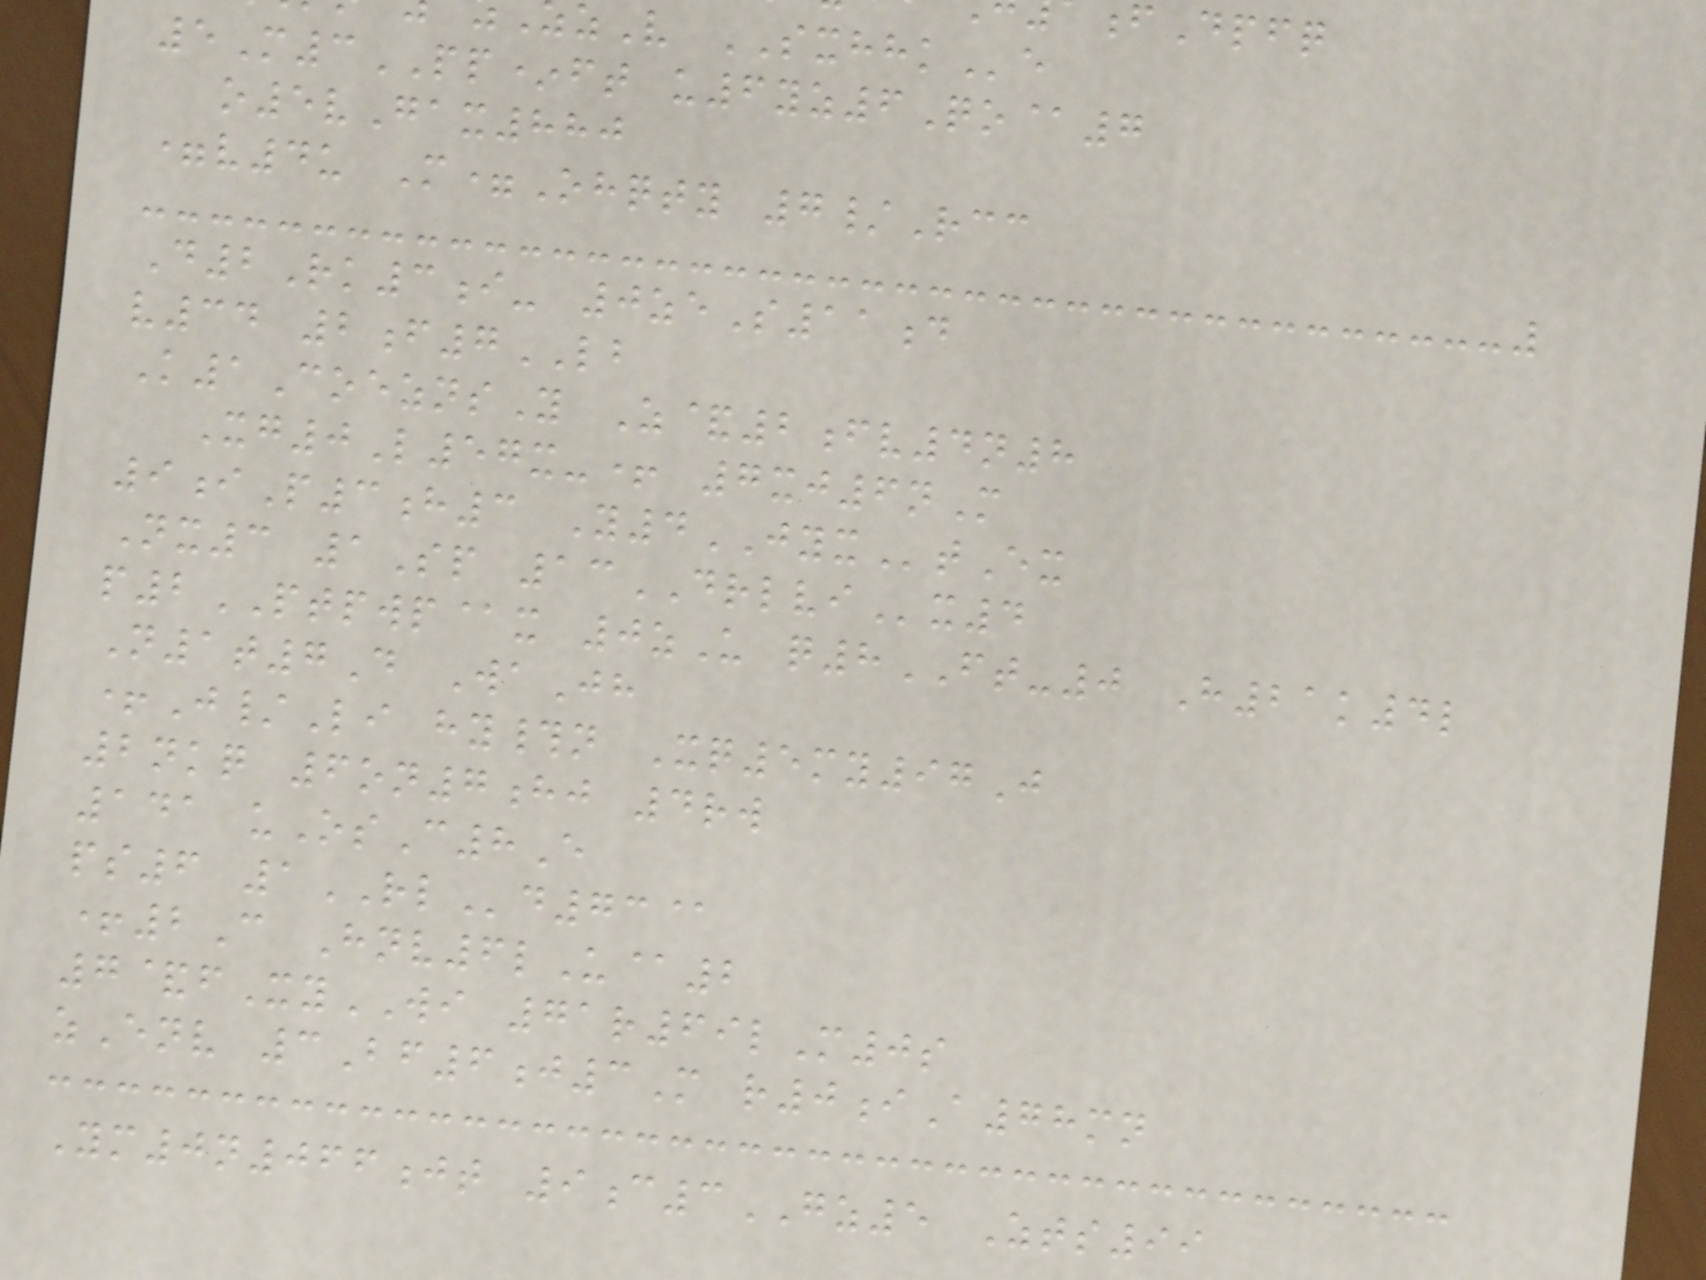zV SXHHKe
5M3PP*ft u6yz6Qo@7
o5vGax880
=v4u M=Ohqty 7/Rcc
D2Rk3i- 0zeS11d
v34 2f7LB
K1CoeznsY Z&2fv4n8
Xg0L57x-+ 7xj6nM
9iP3h3 Y4JYXtEx
Nx3 1Sp 13DRLVIx4
p2PTPWP@x 0zU q8FT-0 H21k4l
N1t7D WaJh
+J/Li hy#n Xq5my97J
2nkq 6on7hj 4rw
141 uOsC8E
ps6 1RLd73@
+2C Hnv6lU@2
7&fXyWI 71r69lM0s
zEnv 3Bf6j3M r0iA78mn
Ym0n066jt 9c3GZ5 Zts99
